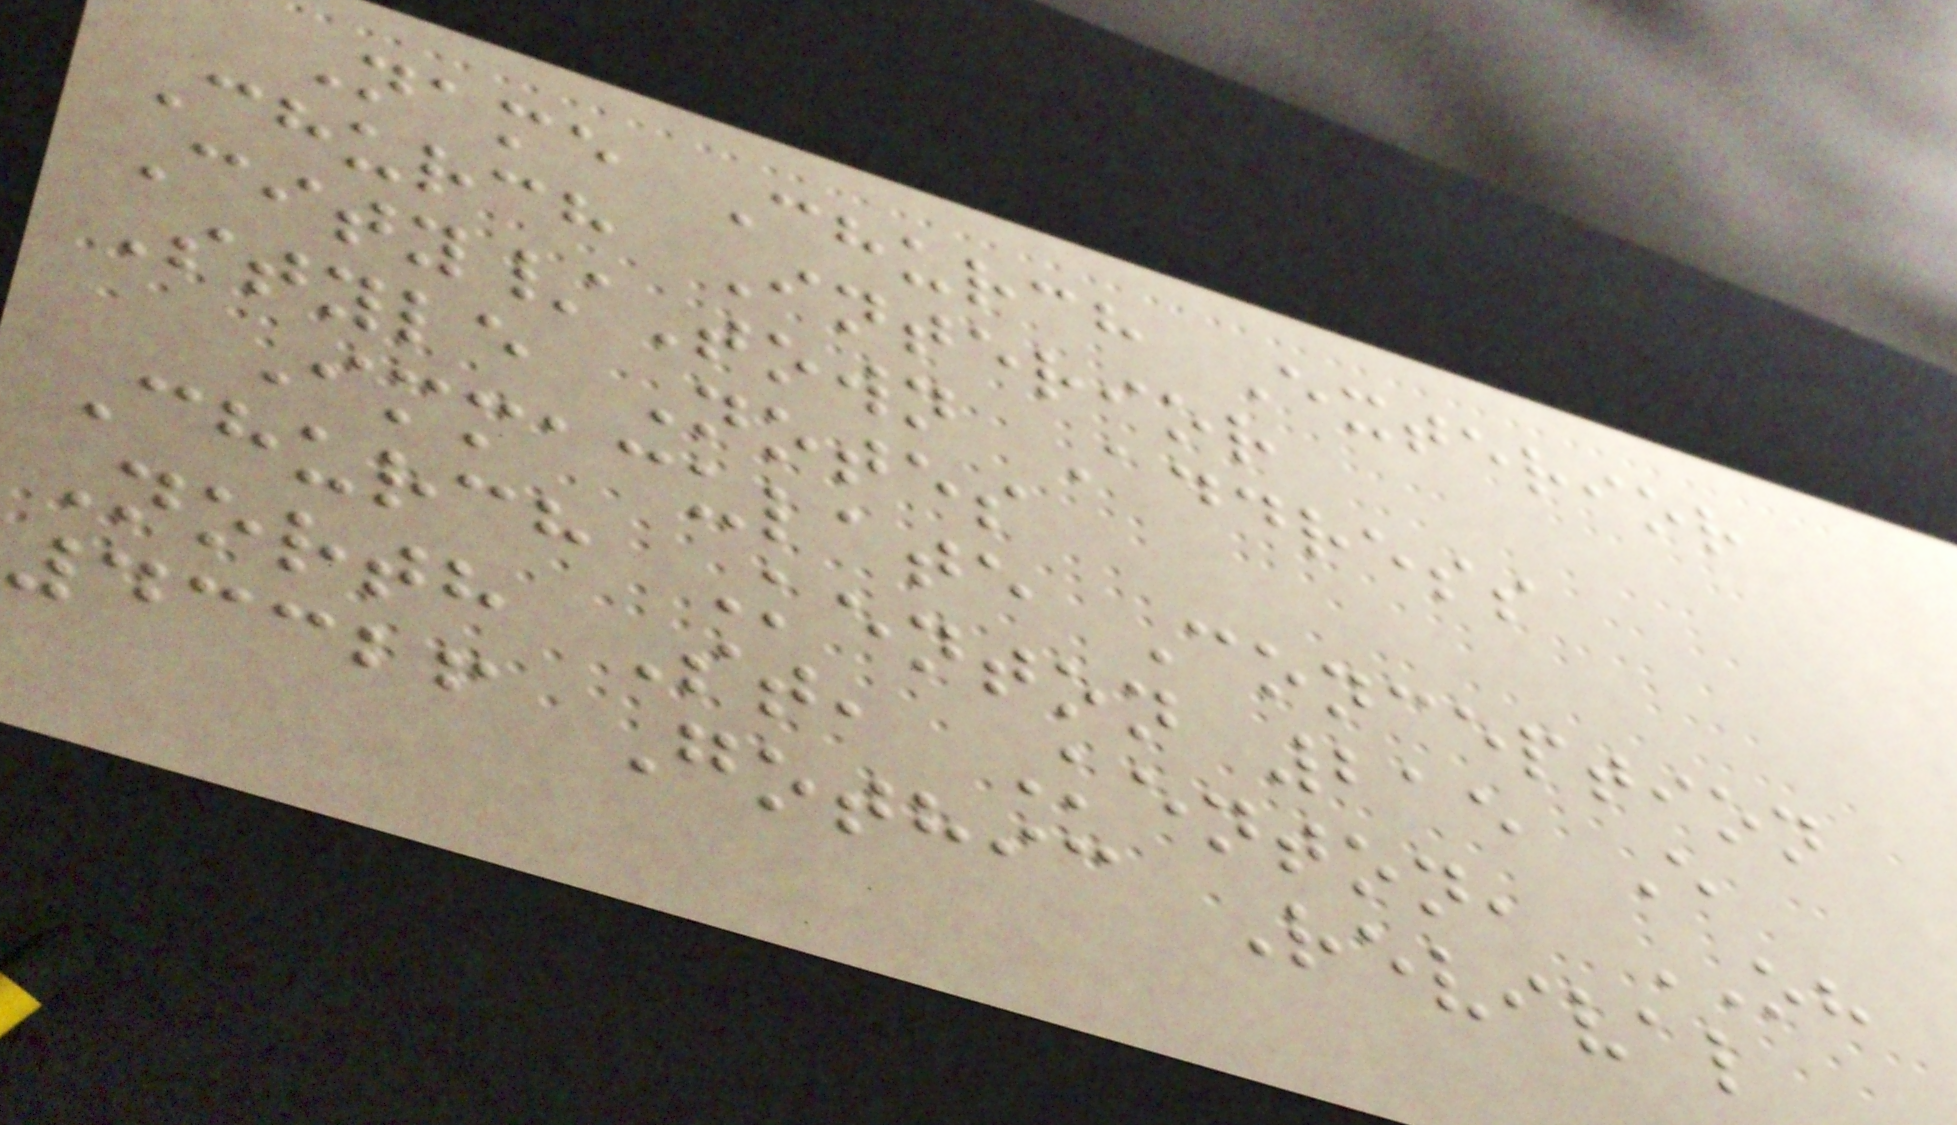Name Church Exterior
Church Interior
City/Town Address
Style Notes
Immaculate Conception
Church Kenton 215 E
North St, Kenton, OH
43326 Gothic Revival
